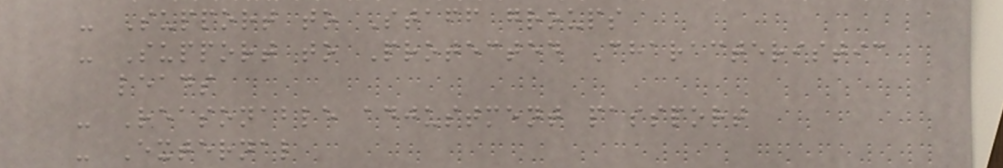- Support to Staff groups
- Support to Protected Characteristic
leads
- Reasonable adjustment passport
- External
